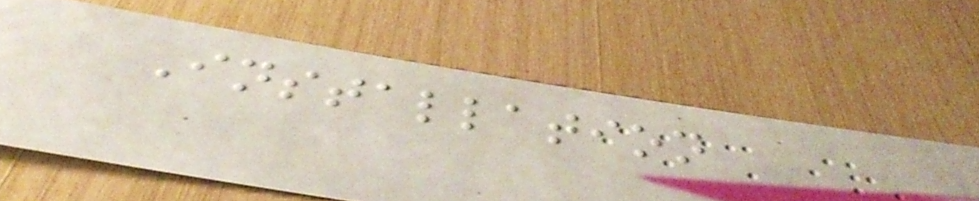Installation
